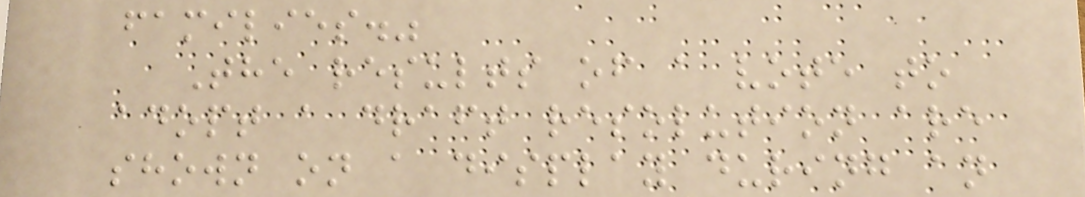families."
The results of a vote to
adopt a draft resolution are
shown on a display during an
